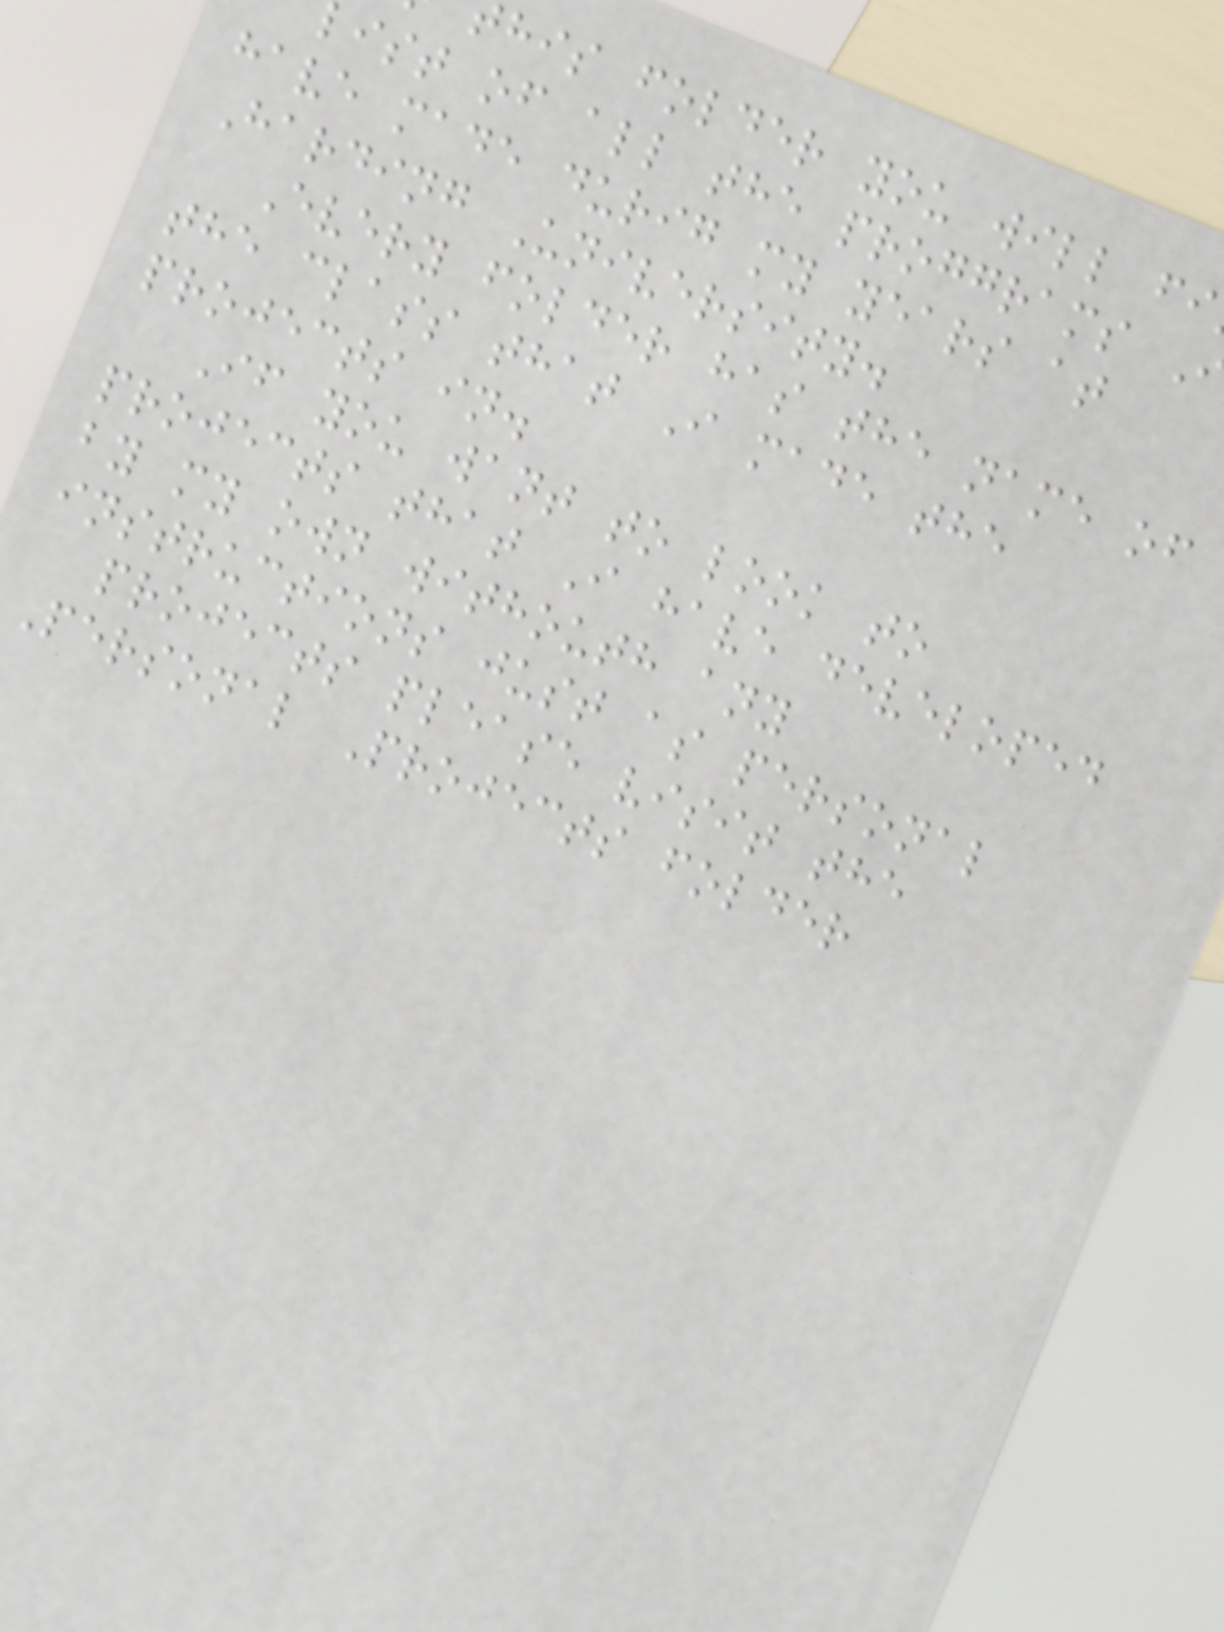his folder you will fi
ist of all the proggrams
have made durig my years at
Harding University.
Every folder has the name of
the class that I made the
projects in.
If you want to look to
projects that I have developed
by my own withouth any
instructions just as personal
projects please visit the
Personal Projects folder
